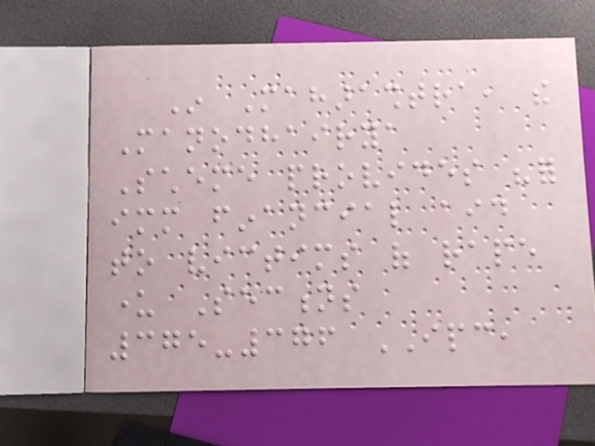In Maharashtra, the
Manodhairya
Scheme provides "for
immediate financial aid
to victims of rape
under Sections
375-376 IPC,
